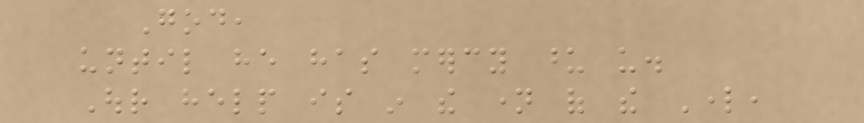God,
until he has mercy upon us.
Our help is in the name of the Lord,
